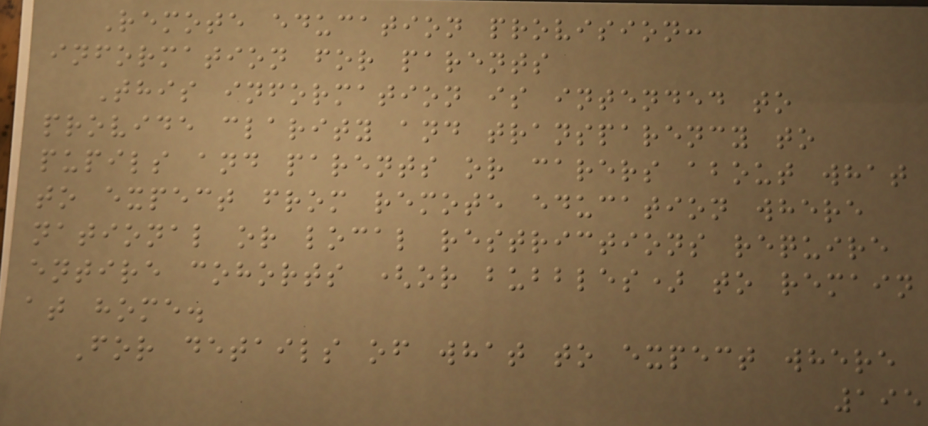Remote education provision:
information for parents
This information is intended to
provide clarity and transparency to
pupils and parents or carers about what
to expect from remote education where
national or local restrictions require
entire cohorts (or bubbles) to remain
at home.
For details of what to expect where
195
